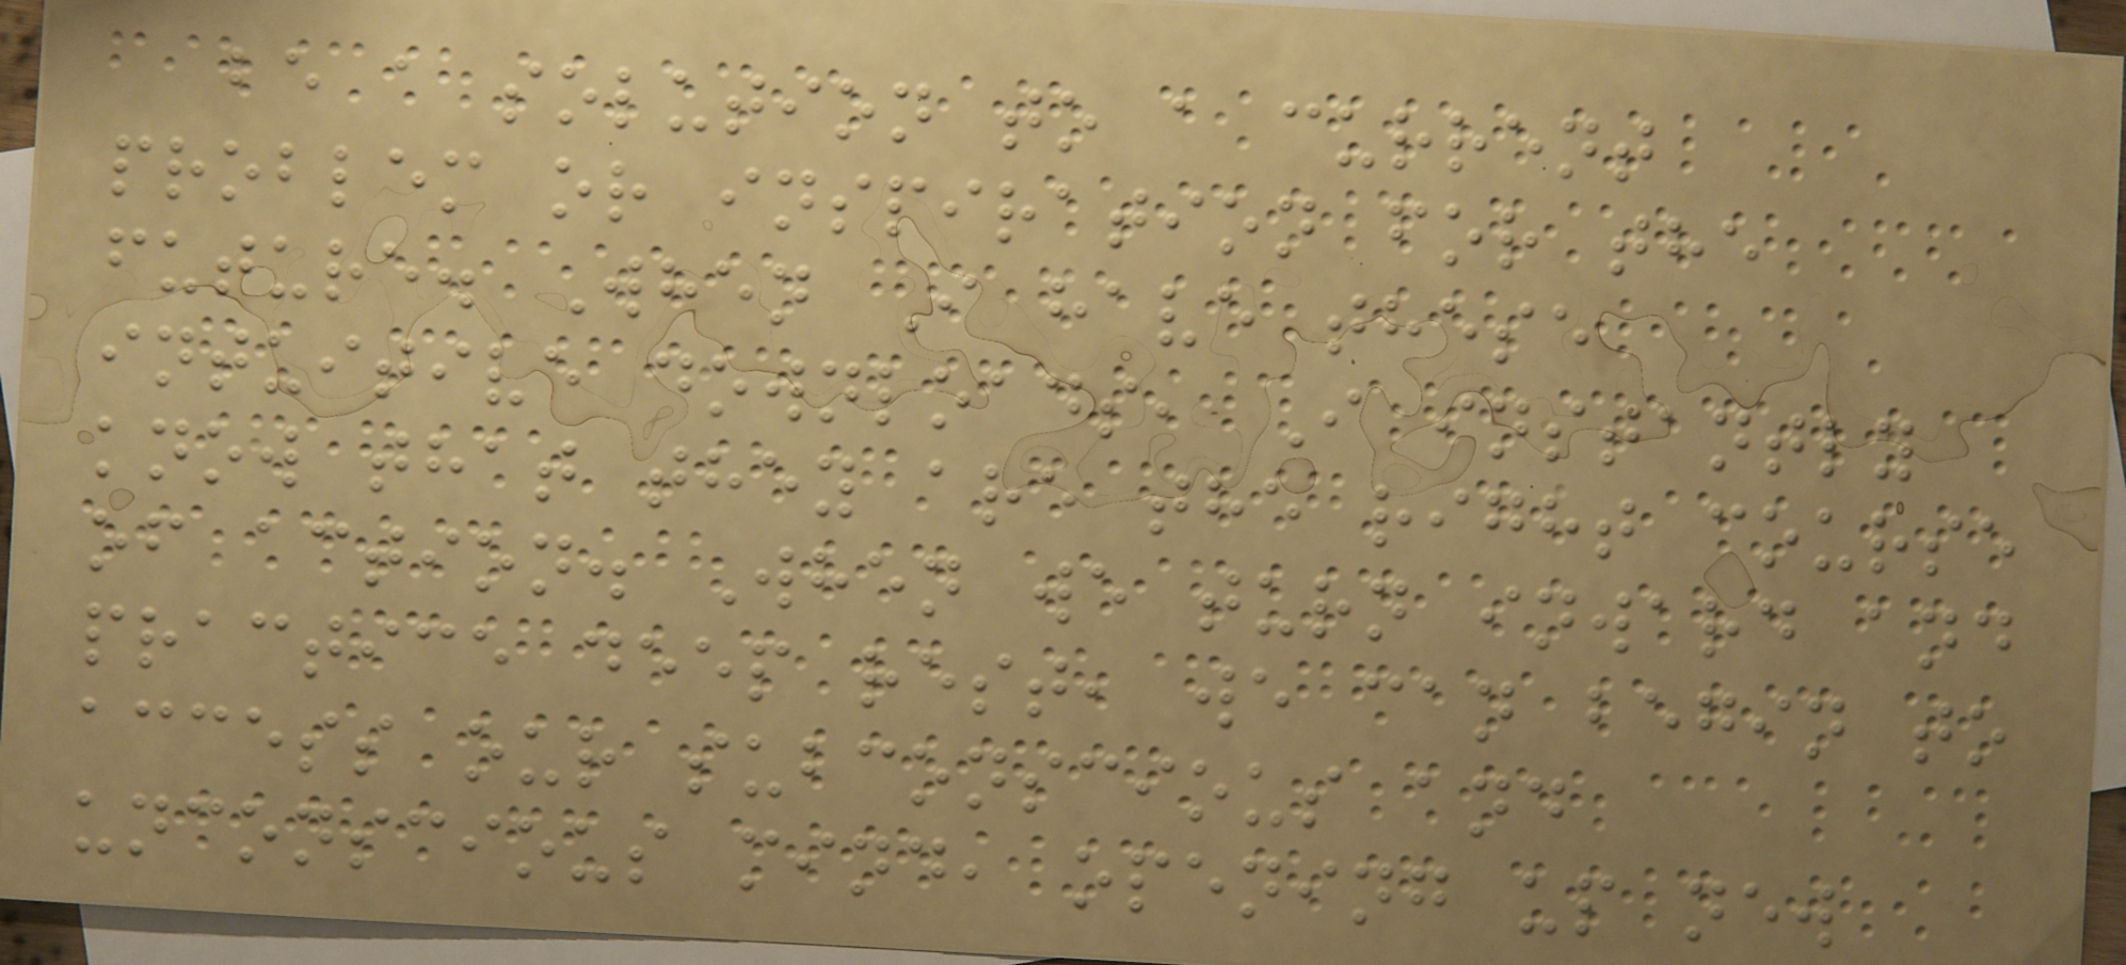be a solution to a current
problem or inspiration for the
future. When I have these
intuitive downloads, I instantly
know that they are the right course
of action. When we turn inward and
practice deep rest, we can begin to
access our subconscious and
unconscious mind, opening up new
